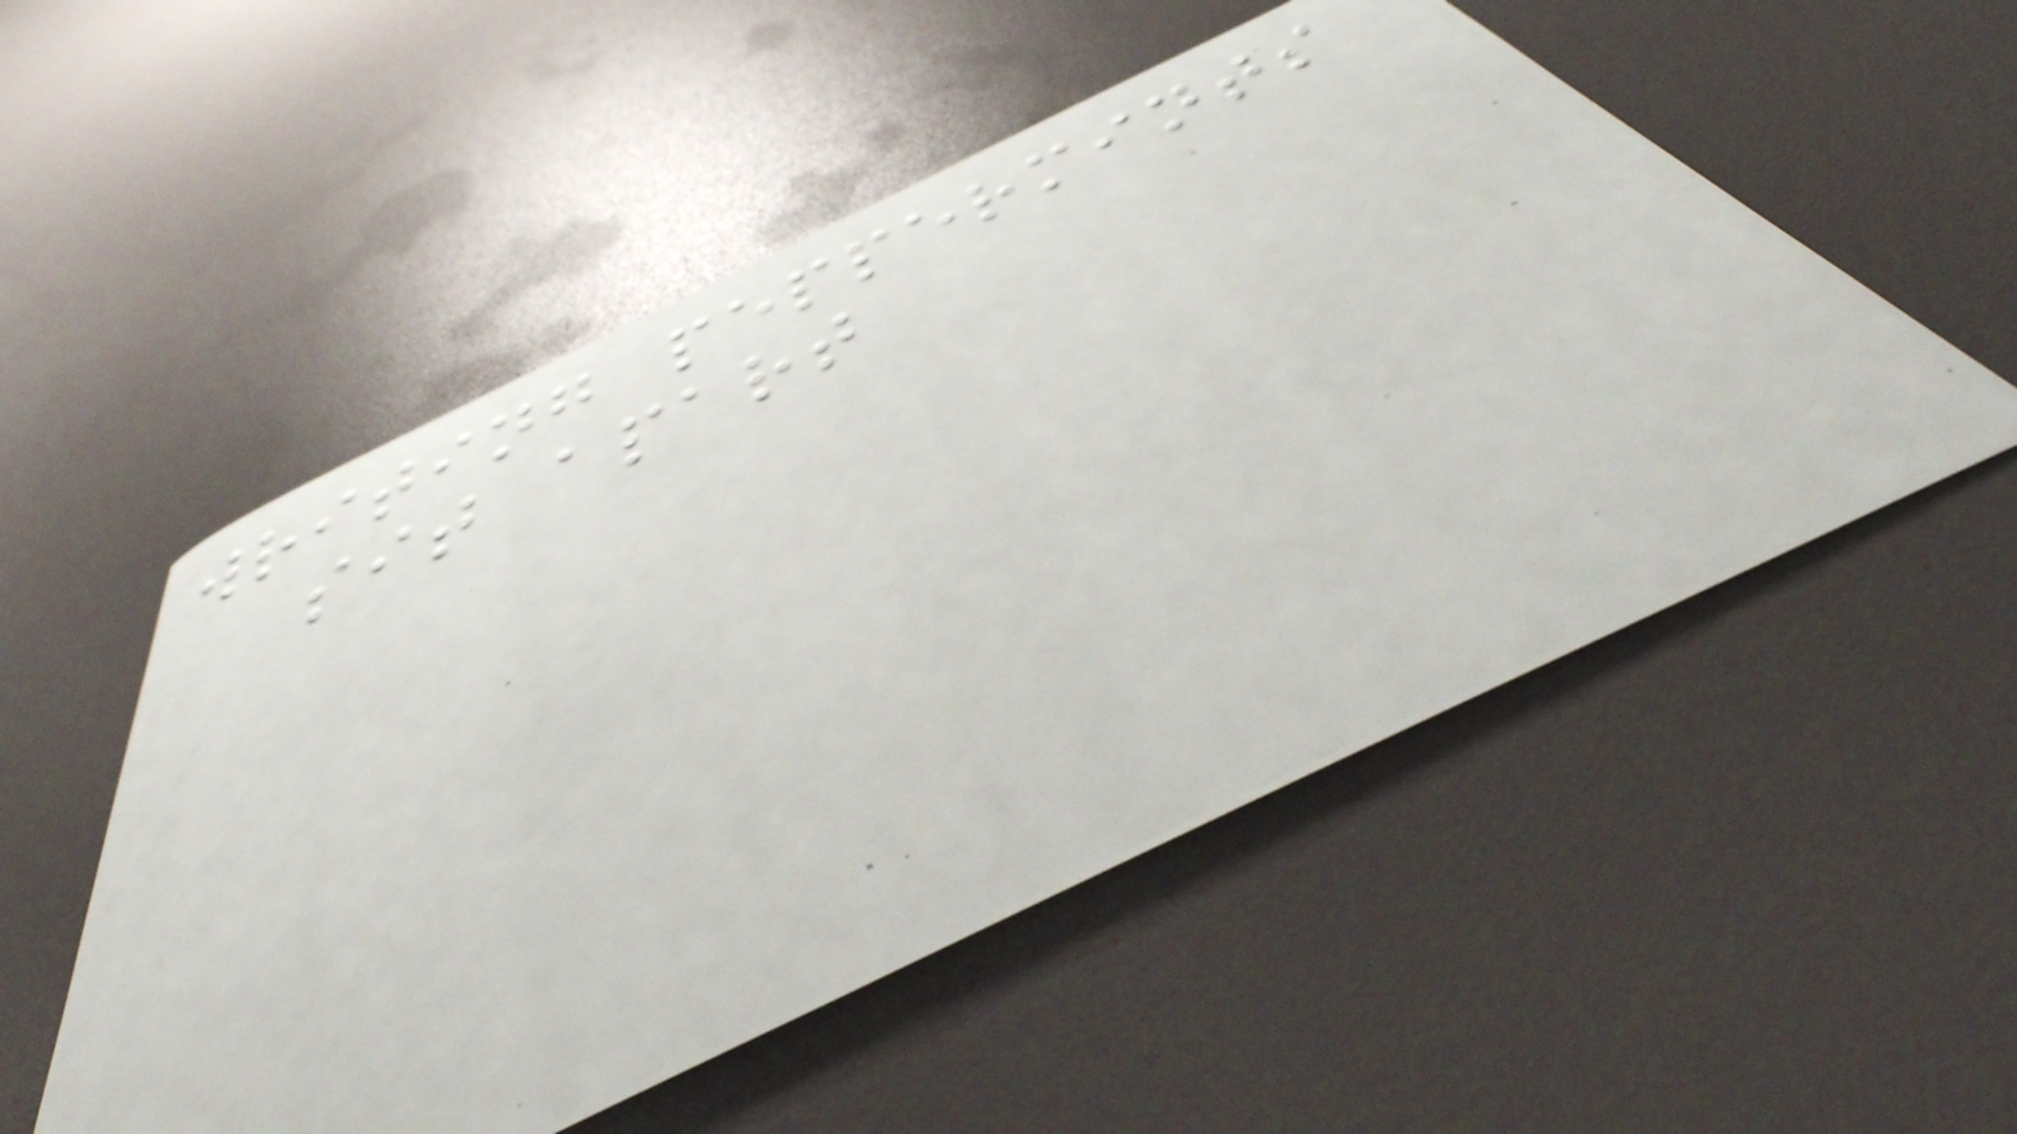writing peppermints
sit apart
